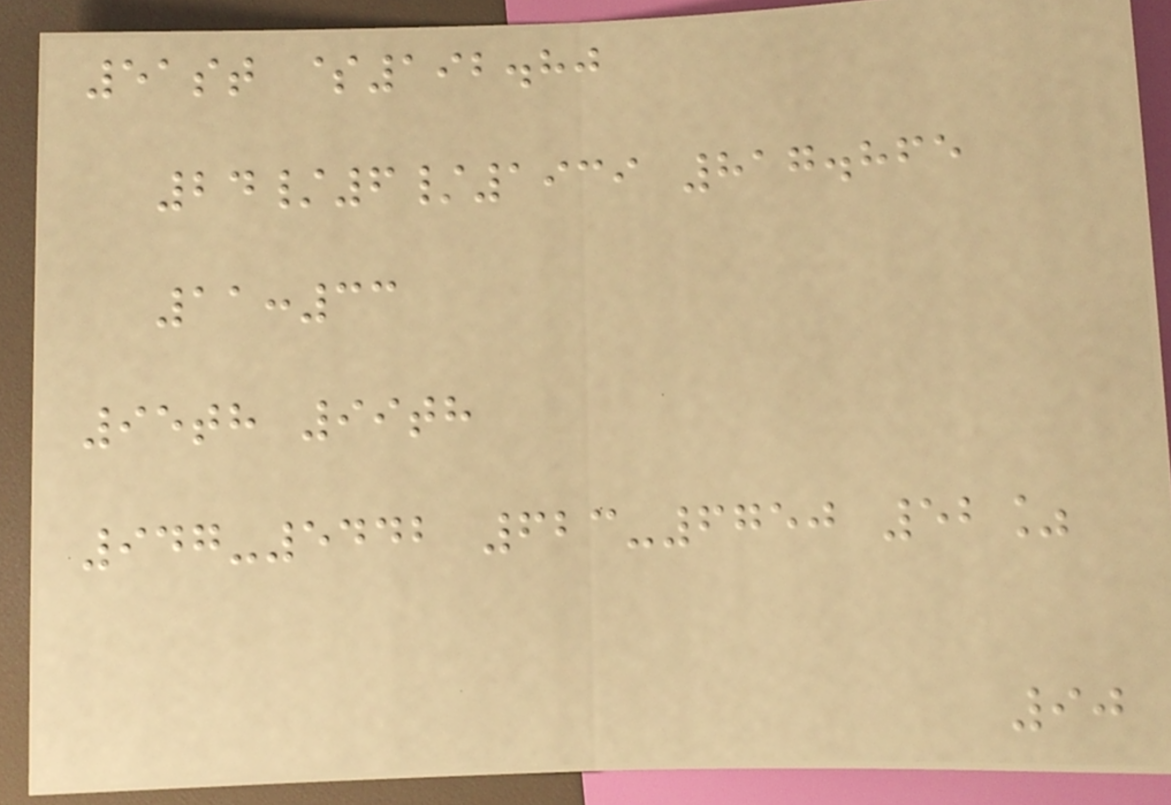51st $192.80
24/6/1939 817.865
11:33
95th 99th
947-5442 623-6750 52%
90
